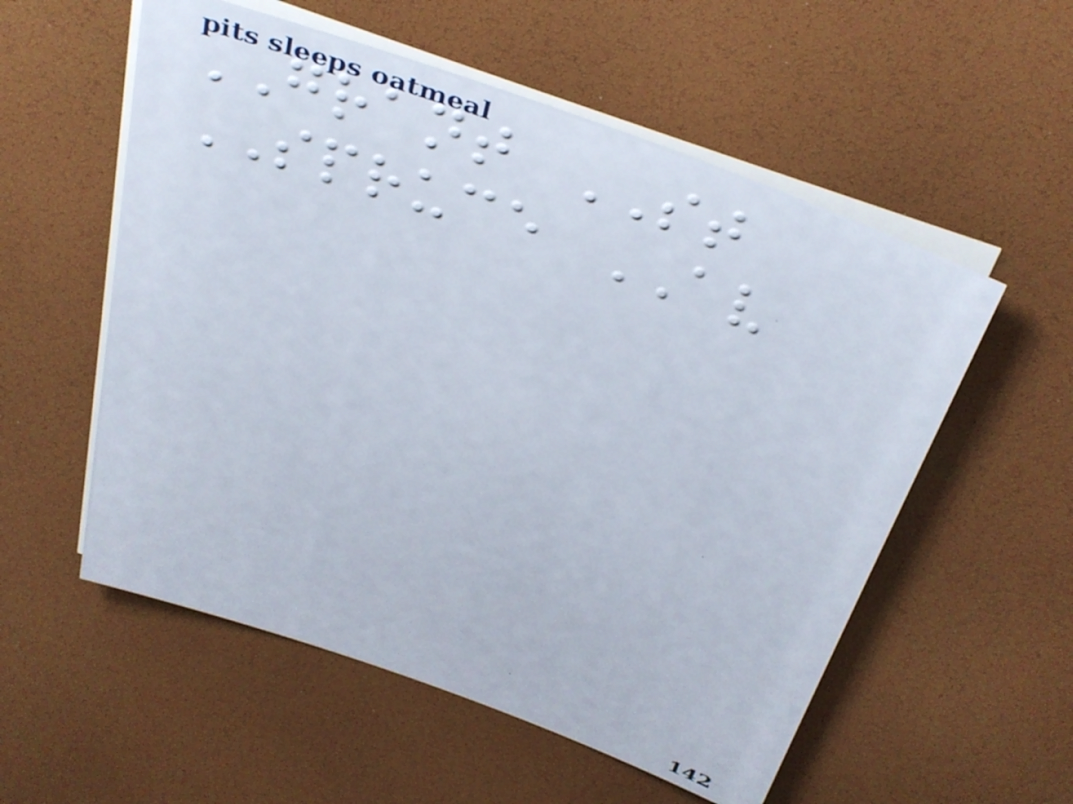GRANT ST
SPRUCE AV
